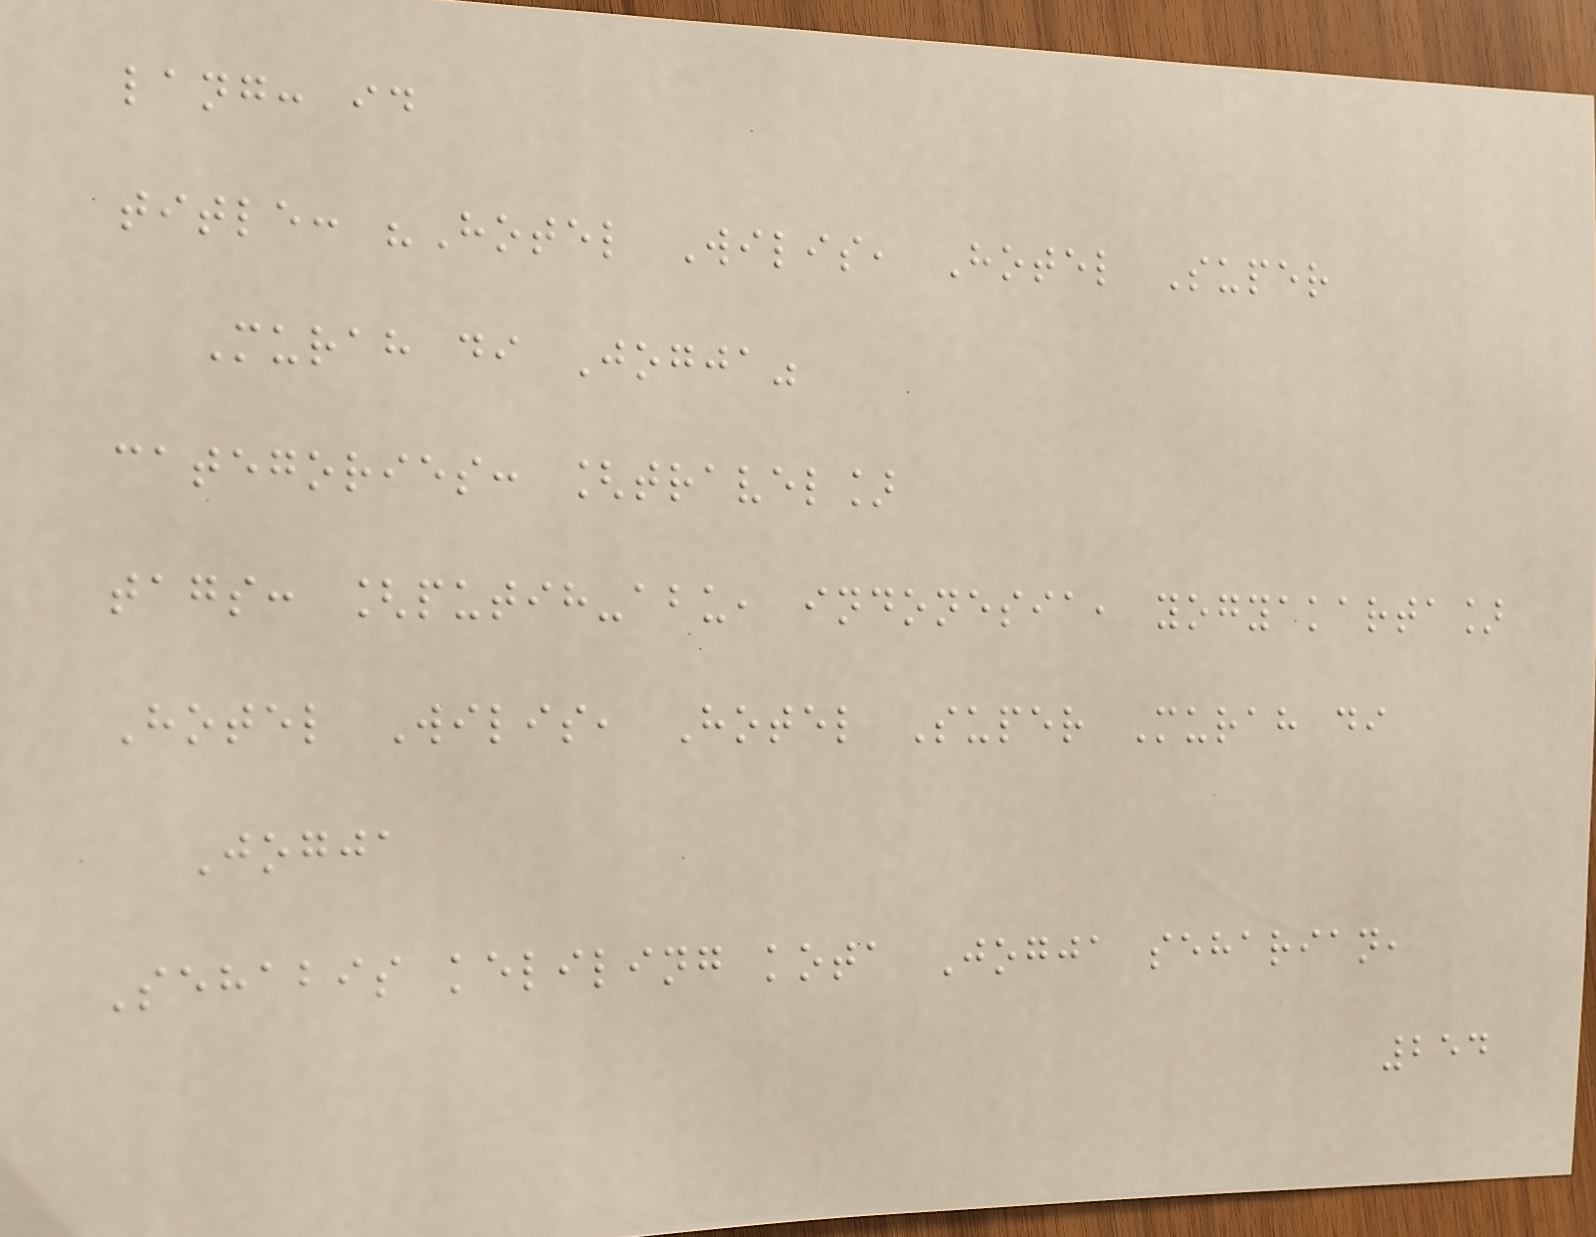lang: id
title: "Hotel Wilis, Hotel Super
Murah di Jogja"
categories: [travel]
tags: [putih-abu, indonesia, yogyakarta]
Hotel Wilis, Hotel Super Murah di
Jogja
Sehabis keliling kota Jogja seharian,
254
